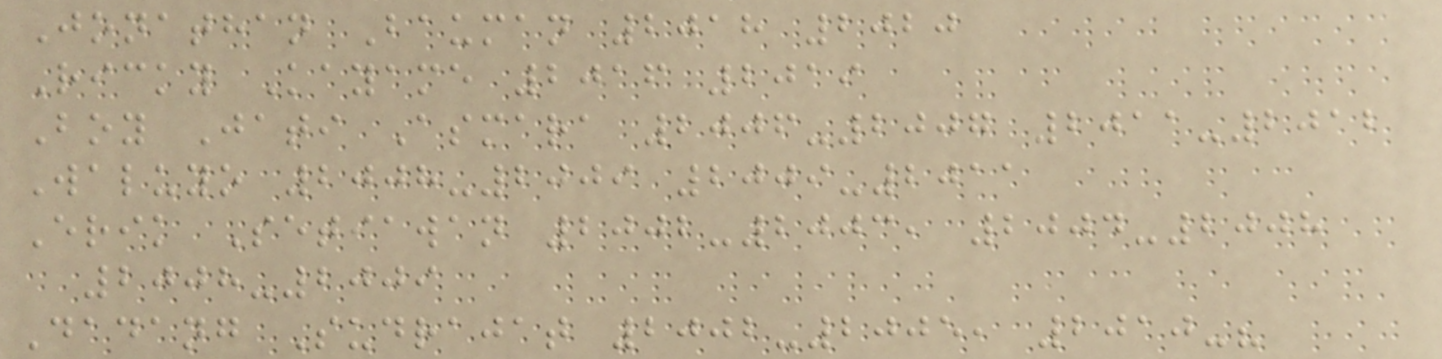Jonathan Bauman 2018 2020
Ricky Kayame 2016 2019
Boy Jati Asmara 2006-2007 2011-2012
Waluyo 2008-2009 2009-2011
Erik Setiawan 2002-2003, 2004-2008
2008-2009
Dadang Sudrajat 2002-2005, 2010-?
